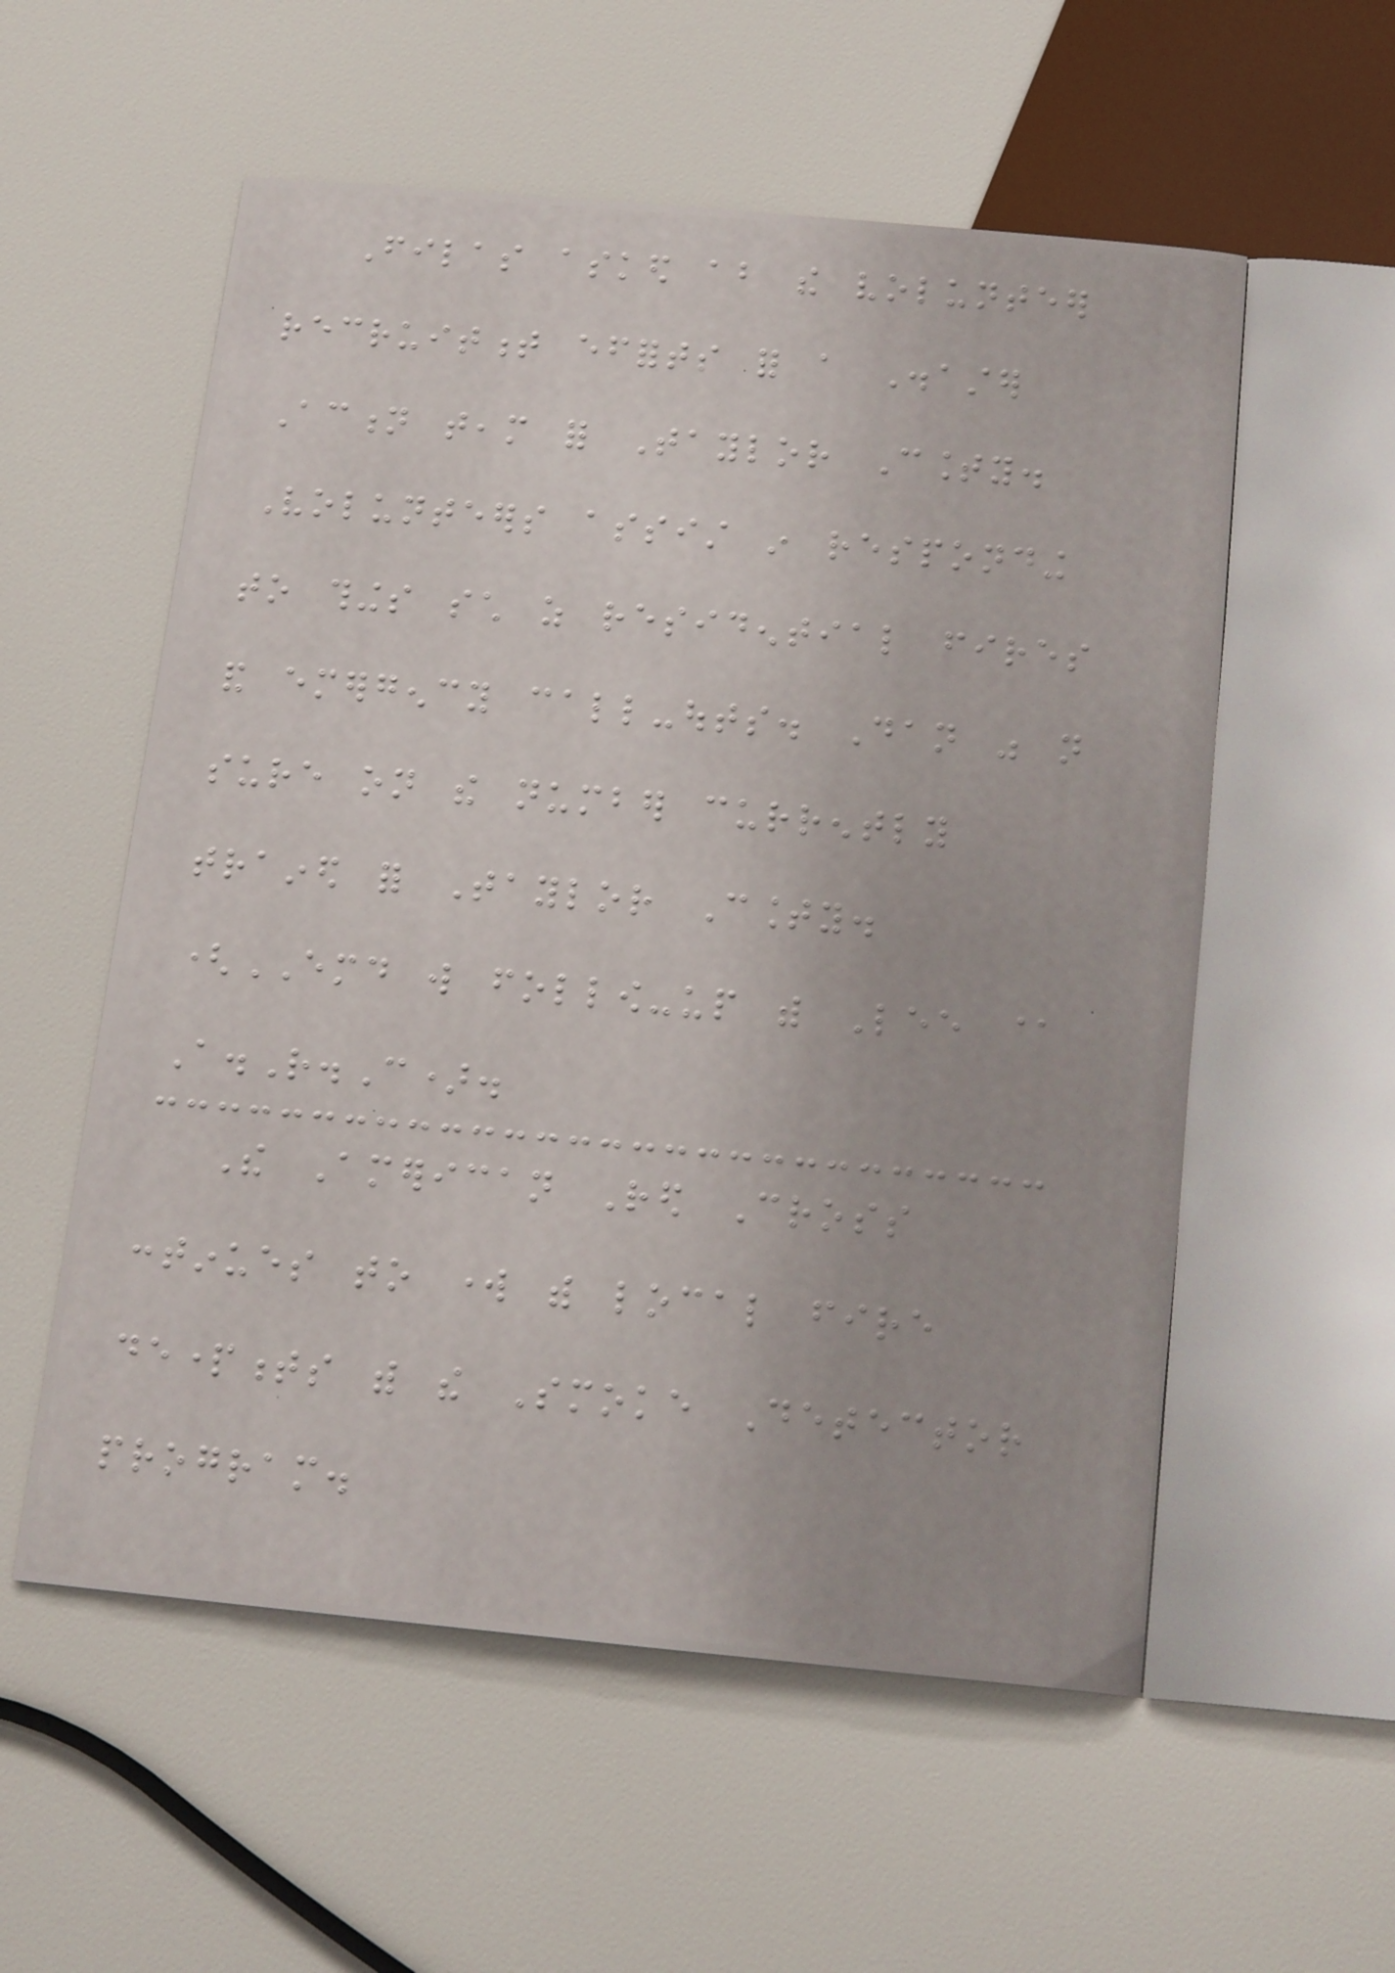Filas asked about the volunteer
recruitment efforts for a Disaster
Action team for Taylor County.
Volunteers assist in responding
to things such as residential fires
and emergency call-outs. Dan was not
sure on the number currently
trained for Taylor County.
(EMD will follow-up with Lee @
A.R.C).
The American Red Cross
continues to work with local fire
departments with the Smoke Detector
program.
